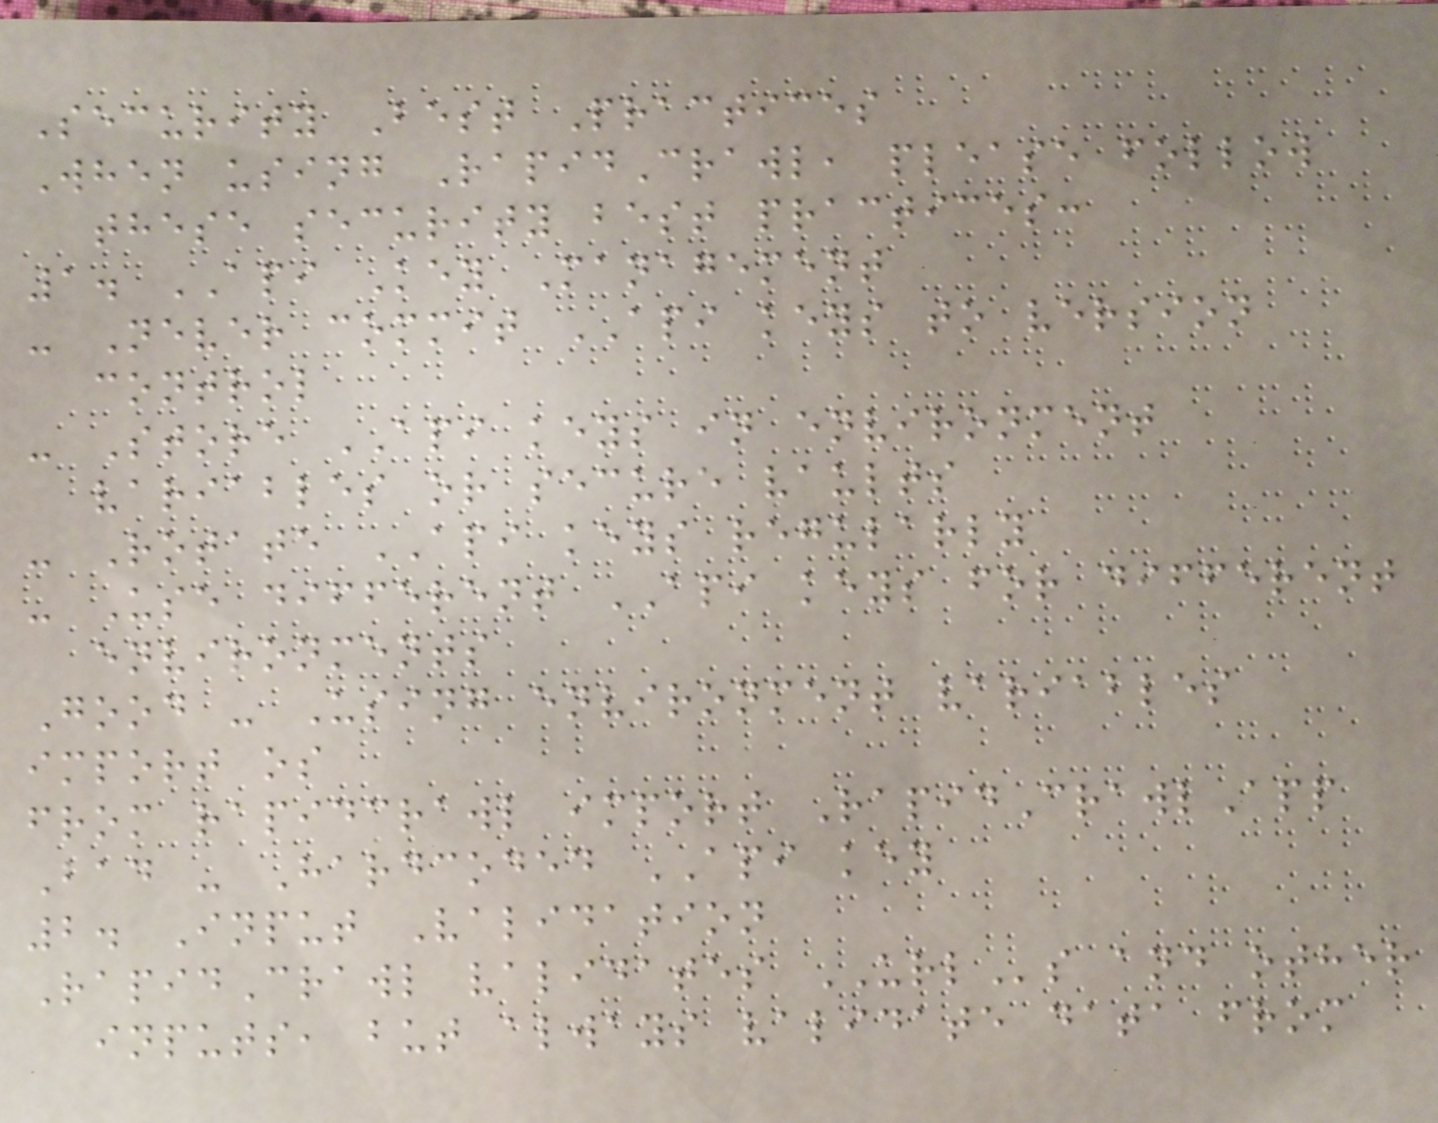Security Best Practices
When using RapidCrawl, please follow
these security best practices:
1. API Key Management
- Never commit API keys to version
control
- Store API keys in environment
variables or secure vaults
- Rotate API keys regularly
- Use different API keys for different
environments
Good - Using environment variables
import os
from rapidcrawl import RapidCrawlApp
Bad - Hardcoded API key
2. Input Validation
RapidCrawl validates URLs and other
inputs, but always validate data from
